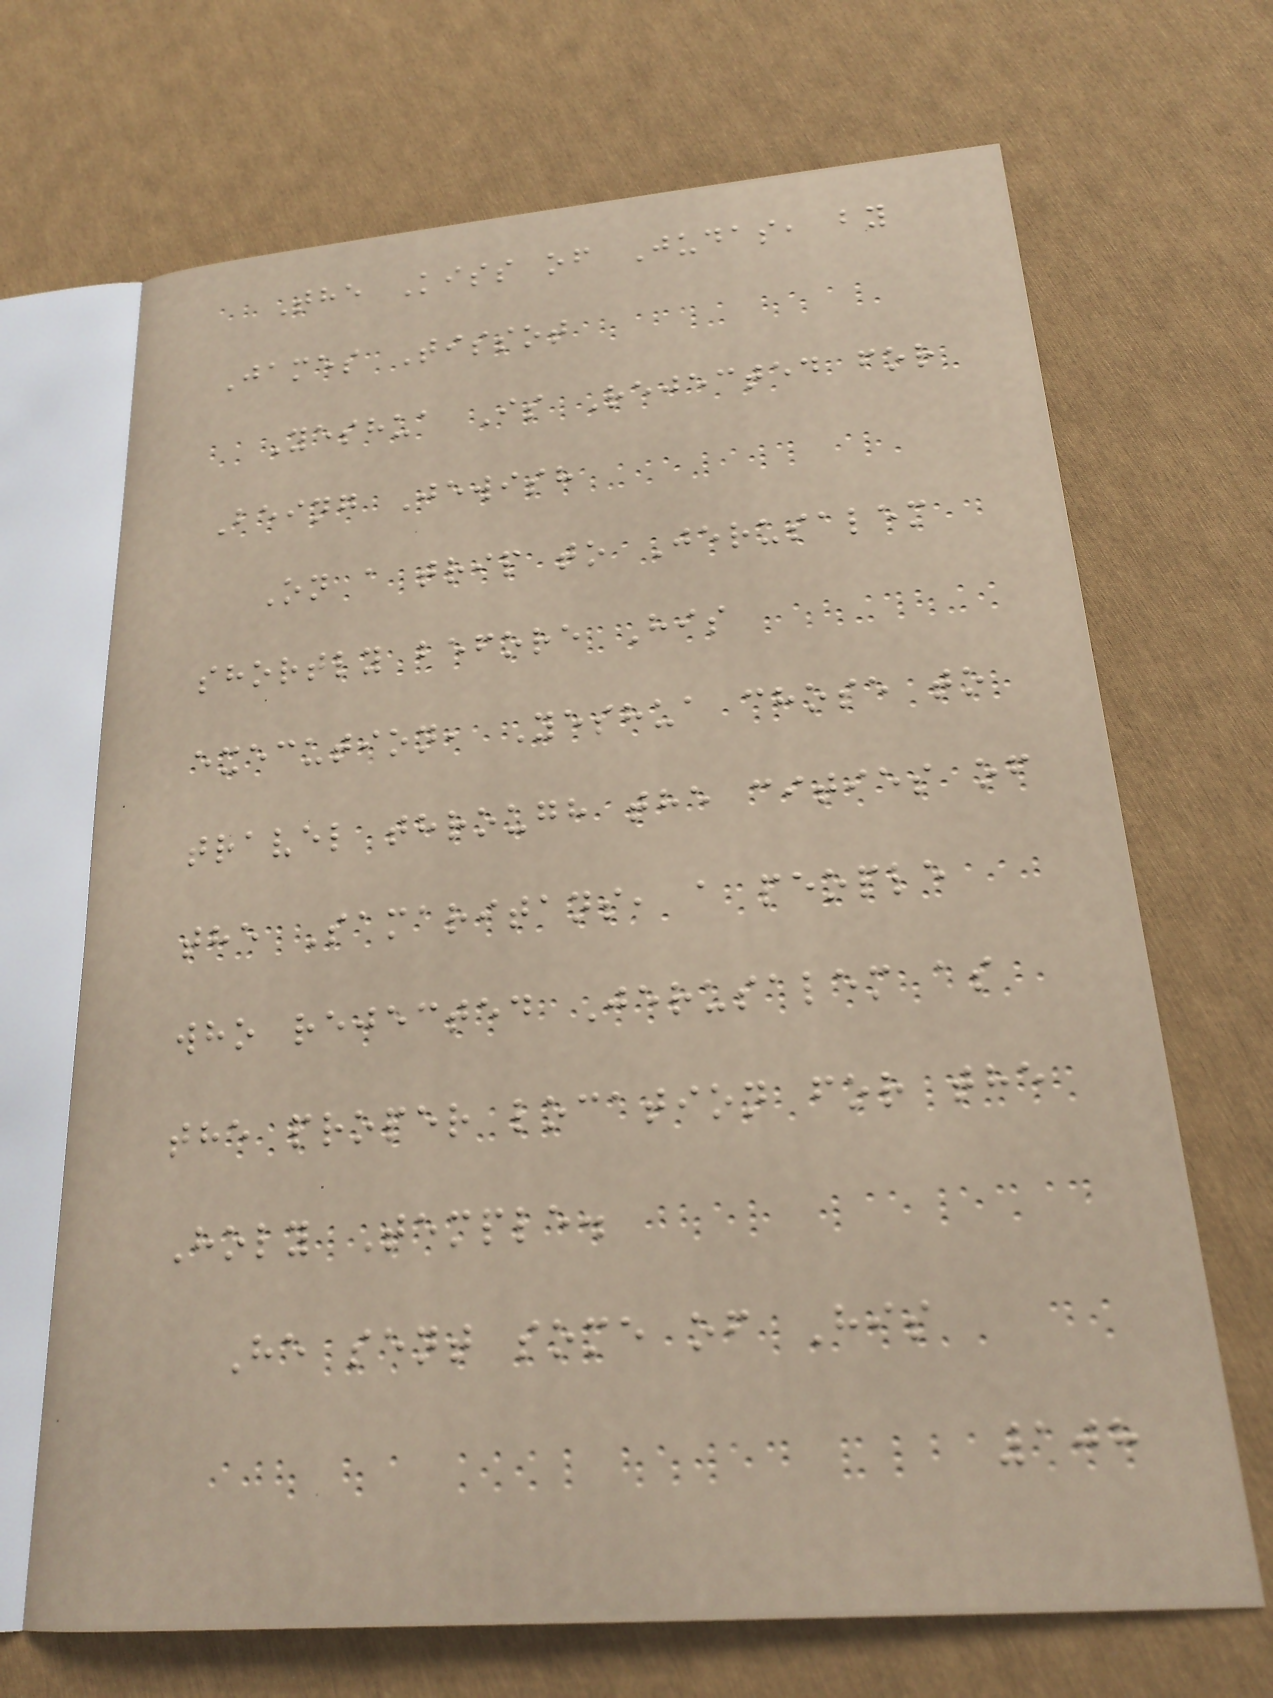The Kiss of Judas, by
James Tissot
Yeshua Is Rejected for
Being Jewish
On a trip to Jerusalem
shortly before His
execution, Yeshua chose to
travel through the cities of
the Samaritans, a people
who rejected Jerusalem as
the proper location for the
Holy Temple.
He sent some of His
108
